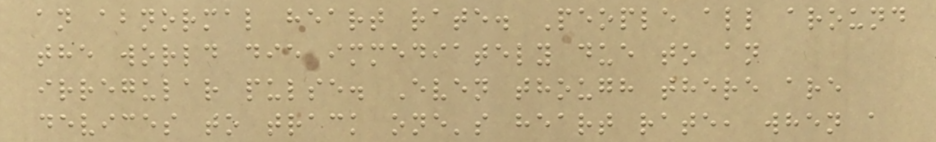an abnormal heart rate. People all around
the world die immediately due to an
irregular pulse. Even though there are
devices to track one's heart rate, when a
